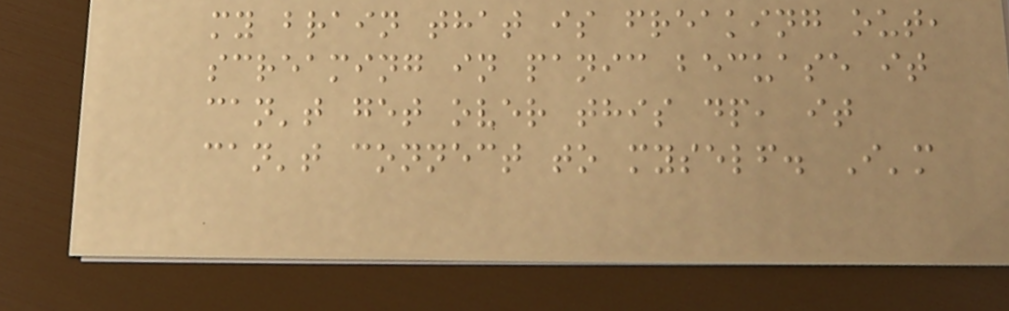my brain that is freaking out,
screaming in panic becuase it
can't get over this dp, it
can't connect to myself. I'm
